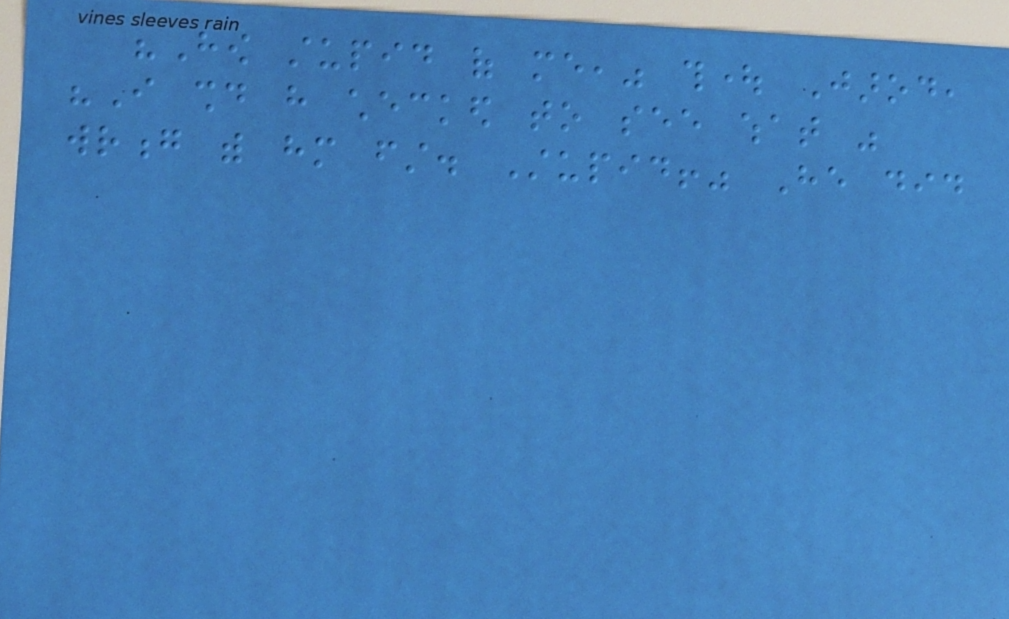"How stupid of me," thought Jarod,
"I should have checked to see what was
wrong with him first. Stupid!" He did
